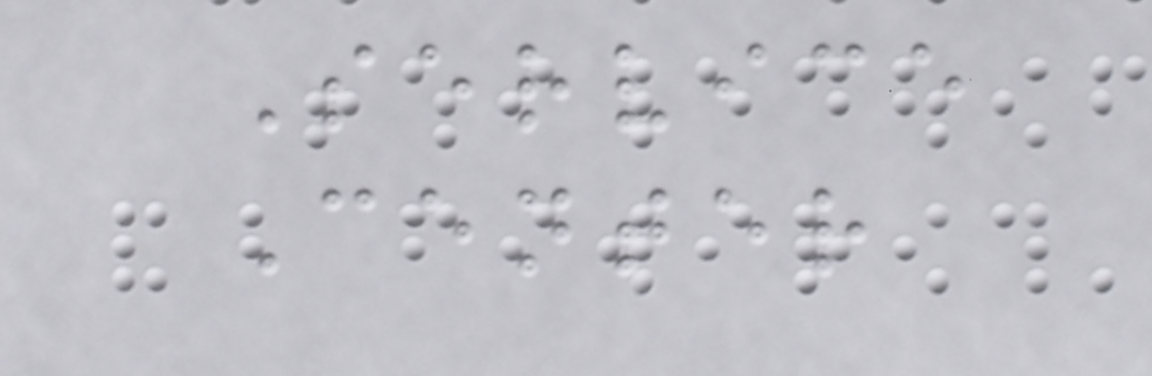Service
Center
